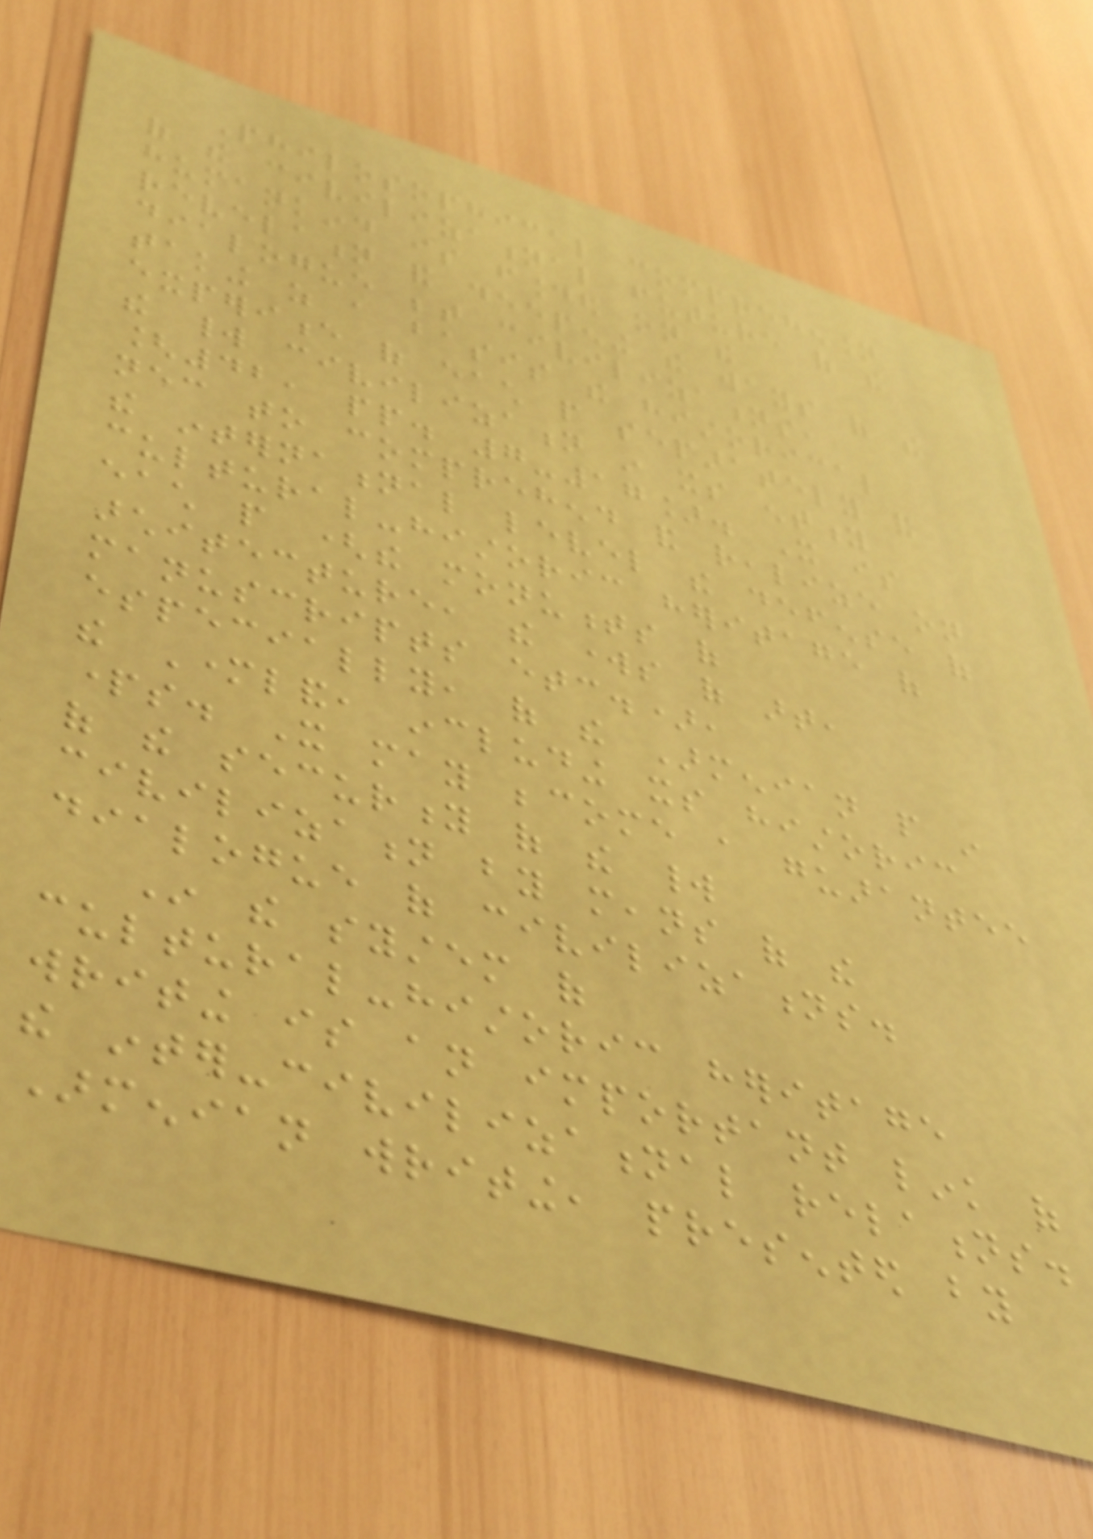Philosophical comprehension
of the civilizational future of the
humankind is founded on the
revelation and deepening the ways of the
dialogue between civilizations,
taking as a basis the historical
experience of each people separately and
the world civilization in its entity
[42, pp. 7-17]. It is
necessary to comprehend and realize on
the international level the defense of
cultural-historic heritage of
each people (the monuments of
architecture, the works of art,
manuscripts etc.),
especially, of the Armenian people in
the Motherland, including its historic
parts. It may become a guarantee
of the security of the world
civilization by means of the
dialogue of civilizations.
In the system of
cultural-historic heritage
writing is an important link of
the inter-civilizational relations.
Armenian writing, presented by
